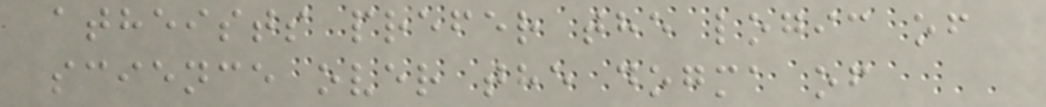atheists prefer the logic of
science over the dogma of
